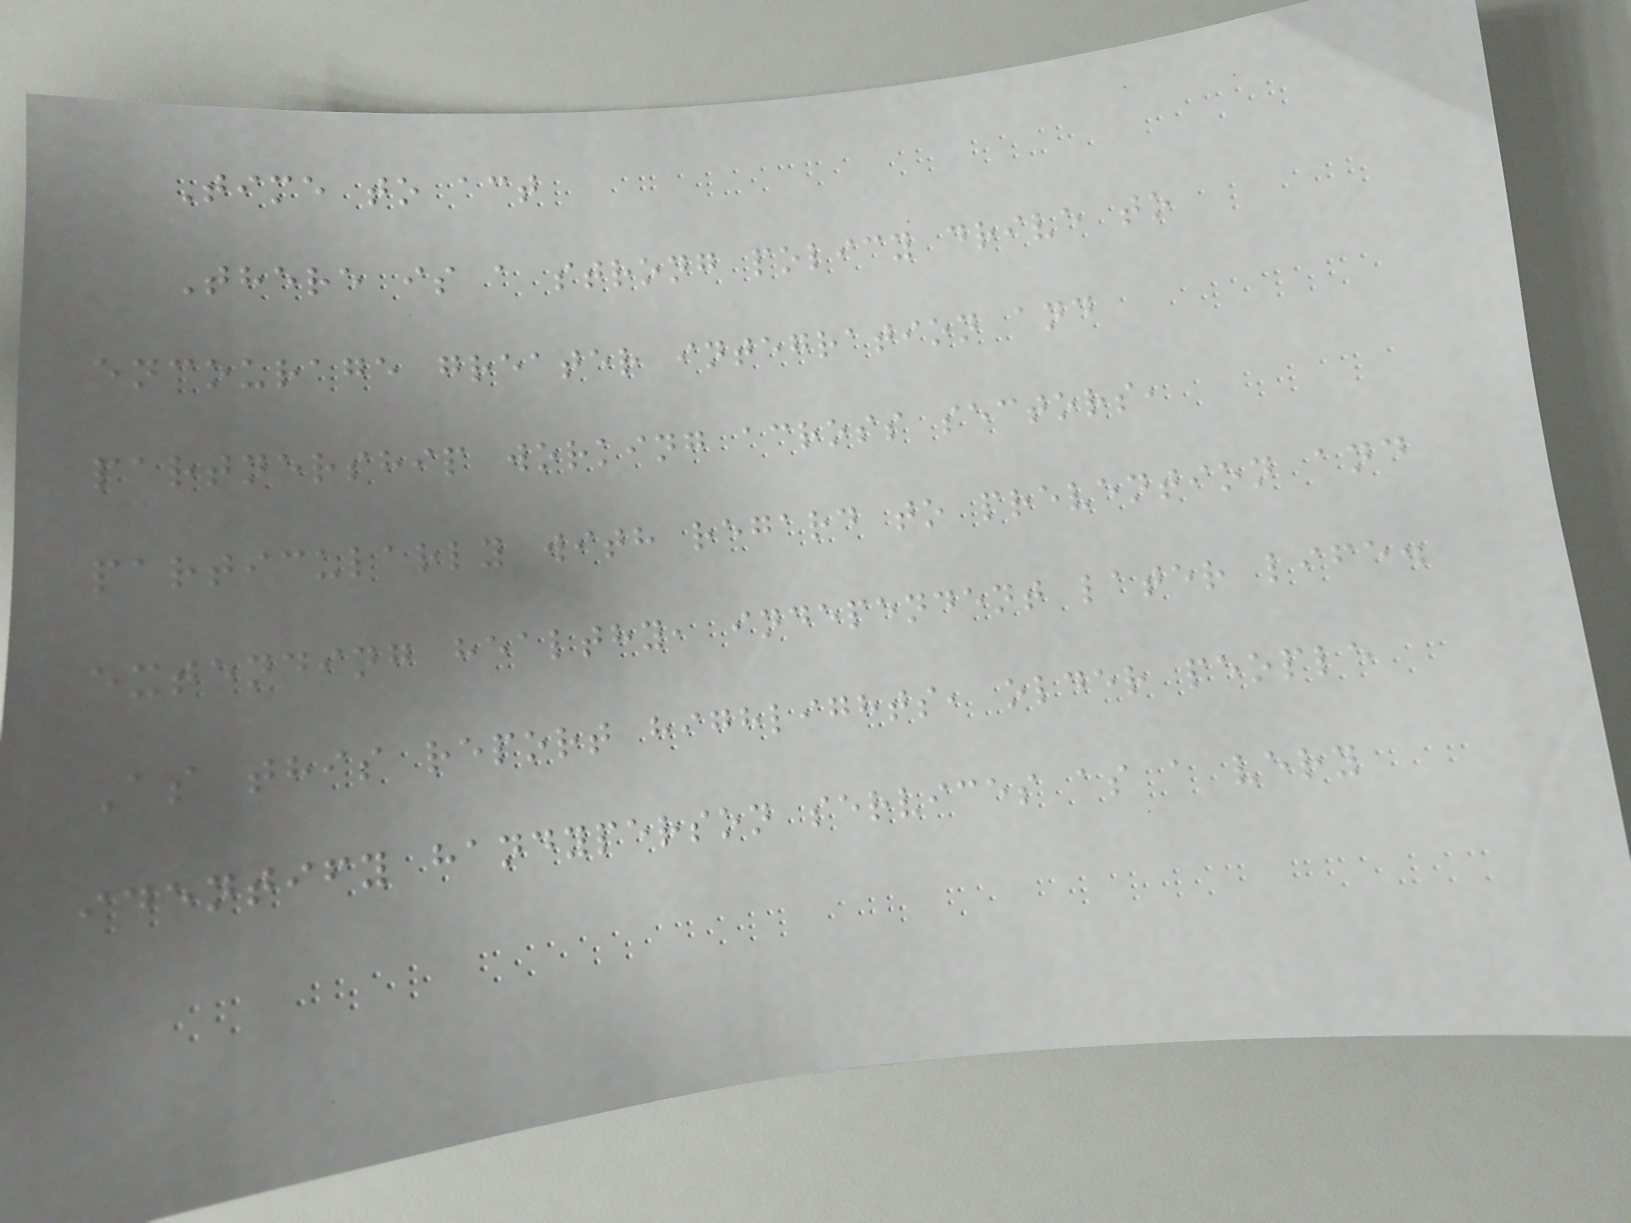Time to act
There is a strong policy drive to
encourage greater integration and
partnership working across sectors,
particularly with regard to prevention and
extending healthy, independent later life.
As this report highlights, older people
identify handyperson services as a very
